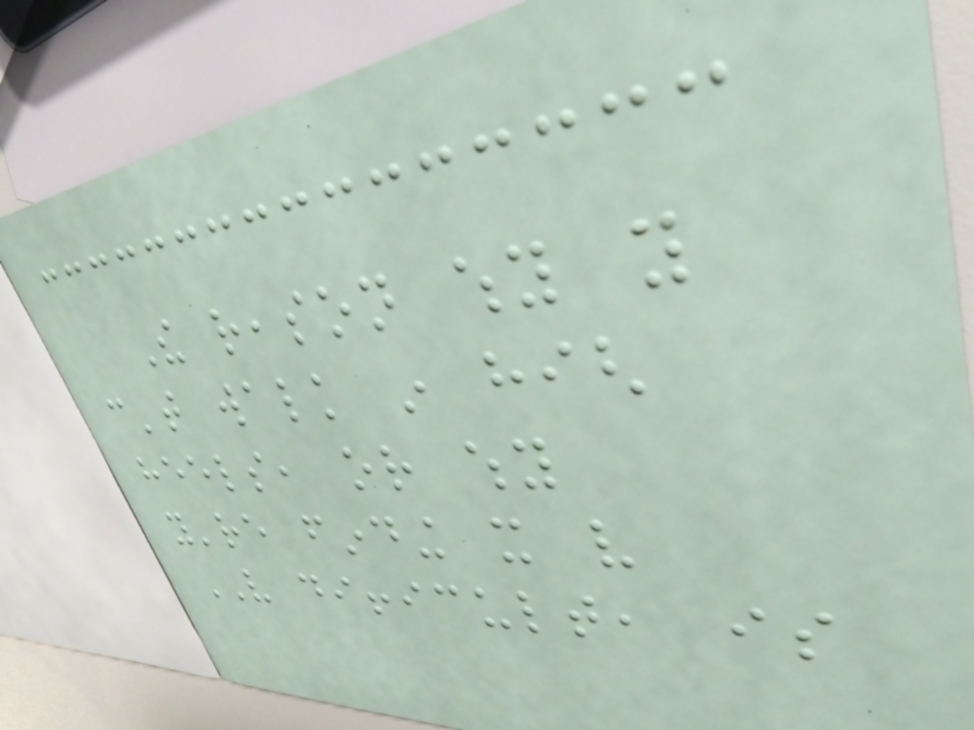The reason why you
can't walk in high
heels, or why
you're finding it very
VERY difficult, is
